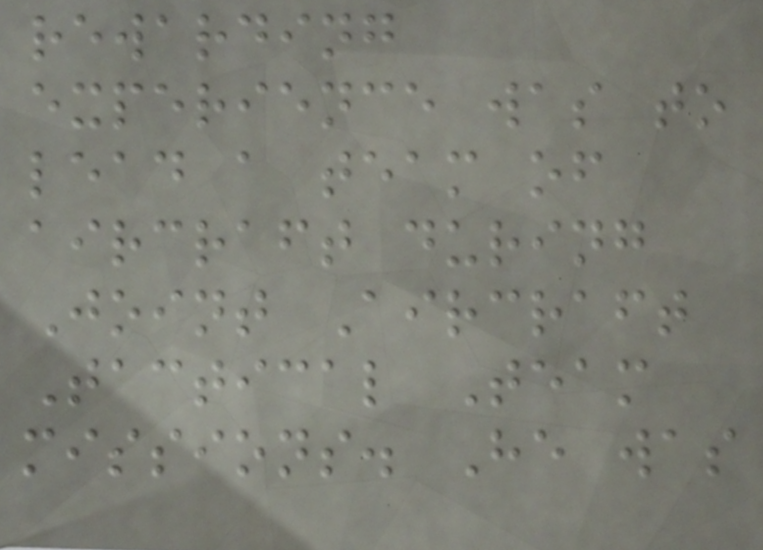rewarding
experience was to
lead a team of
aircraft during
Joint Aircraft
Tactical Team
missions. He was
